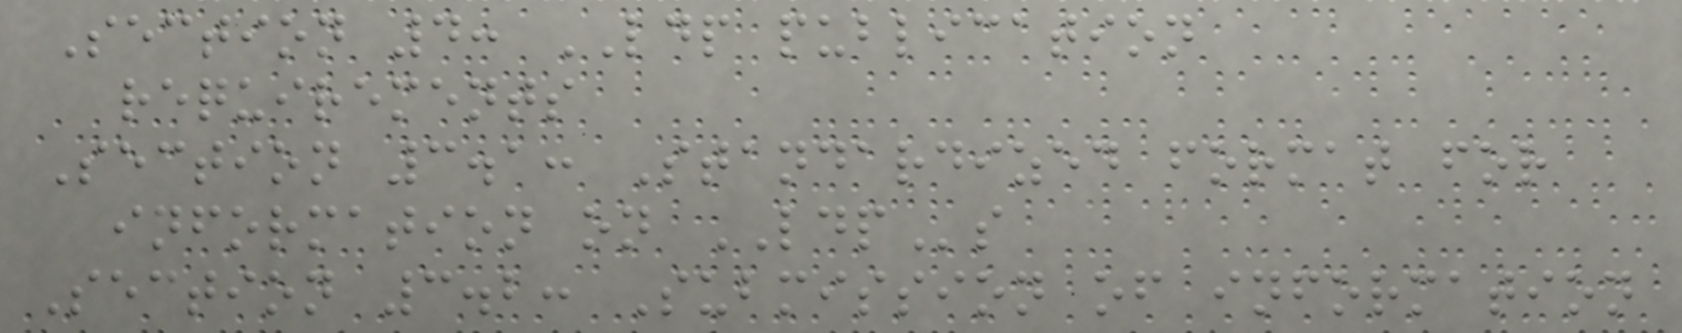Section 4: LDP publication
requirements
Section 3.1: Standardized format for
information on LDPs
Section 3.2: Submission of information
